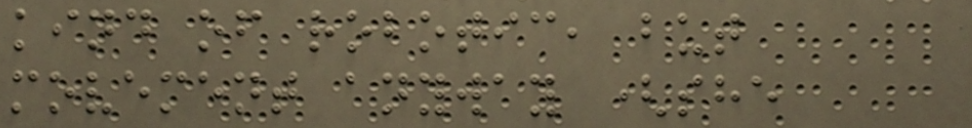kind of robotic, but
movement anyway (she
